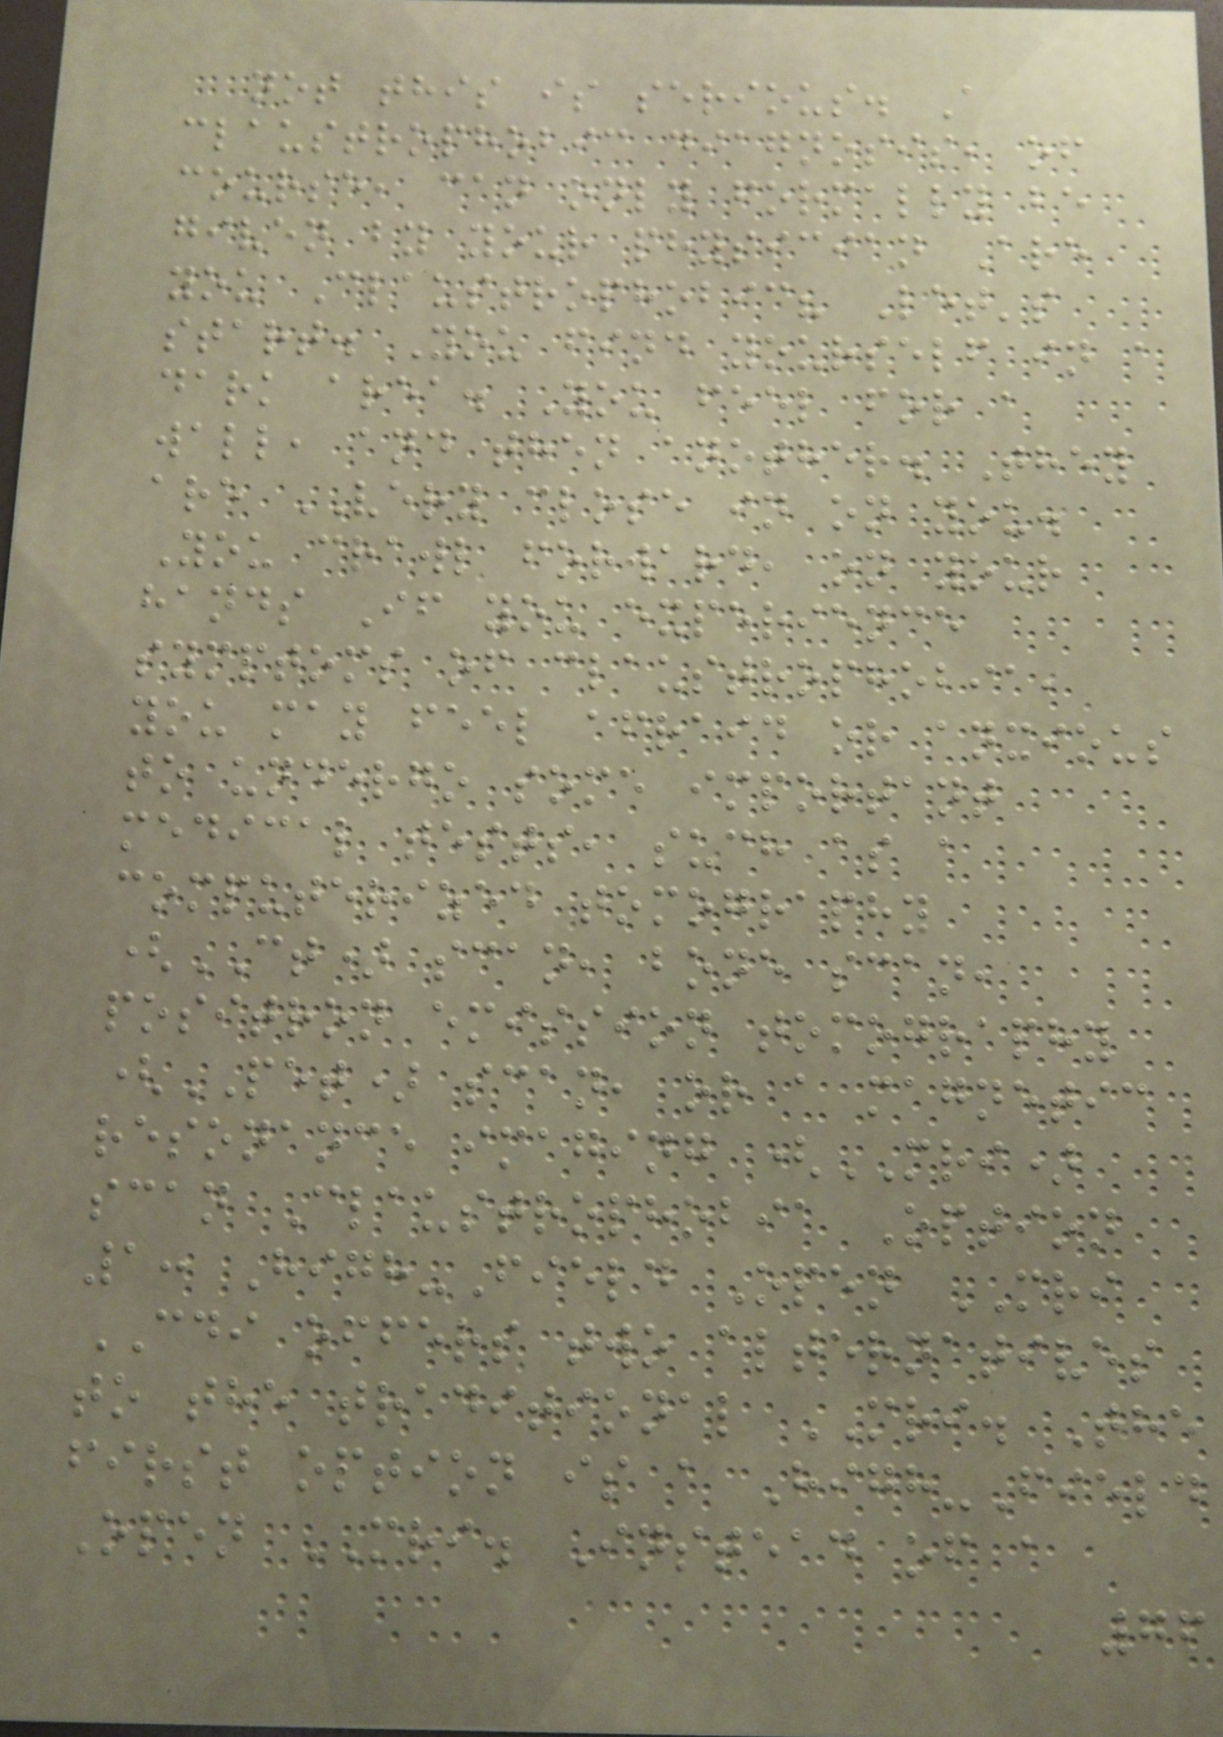not this is serious. A
claustrophobic diagnosis, of
course, can only formally be
given by your physician Are
you Claustrophobic? Let's
start. You find yourself in a
dark area. You feel for a
wall, and then another. They
are VERY close in on you.
You crawl forward, on your
hands If you experience
symptoms of claustrophobia,
you may feel afraid or anxious
to undergo some important
medical tests, such as a
computerized tomography
(CT) scan, bone scan,
positron emission tomography
(PET) scan, or a magnetic
resonance imaging (MRI)
scan Claustrophobia Option
1: High-Field Open MRI
CDI offers two alternatives
to the traditional MRI. The
first option is a High-Field
Open MRI. Instead of a
76
